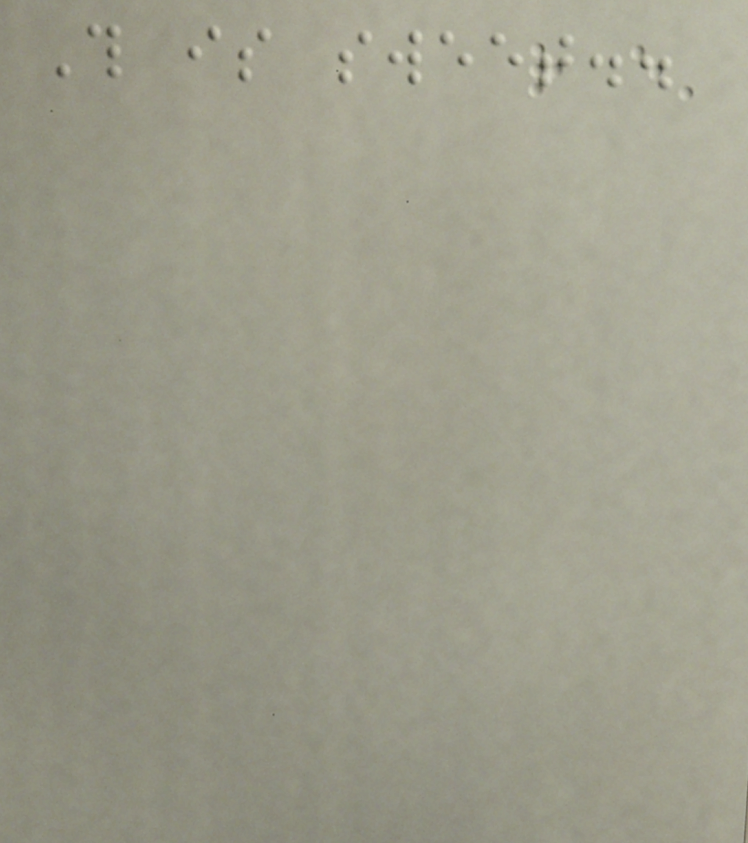This is sweet..
